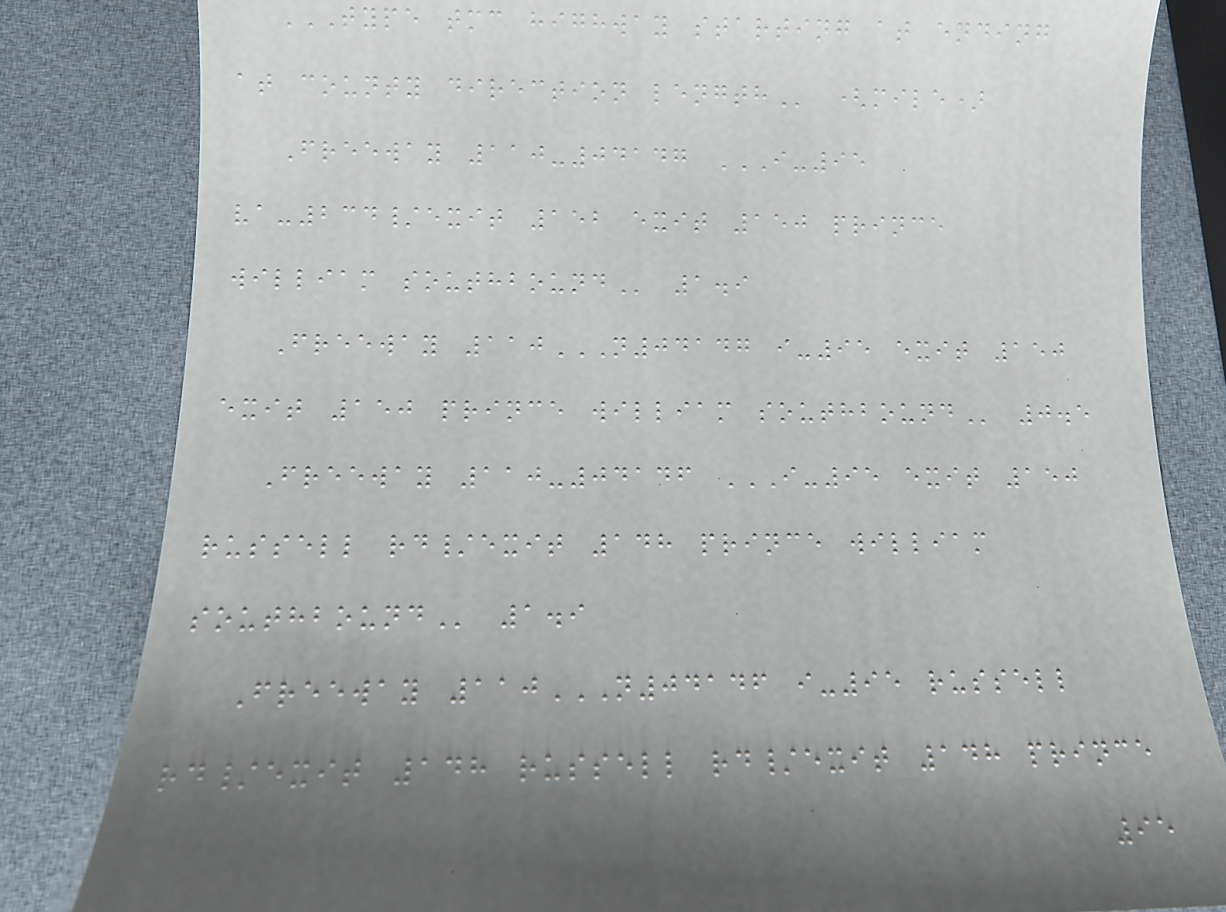TYPE TMC HIGHWAY STARTING AT ENDING
AT COUNTY DIRECTION LENGTH (mile)
Freeway 110-04147 I-95
VA-234/EXIT 152 EXIT 150 PRINCE
WILLIAM SOUTHBOUND 1.9
Freeway 110N04147 I-95 EXIT 150
EXIT 150 PRINCE WILLIAM SOUTHBOUND 0.5
Freeway 110-04146 I-95 EXIT 150
RUSSELL RD/EXIT 148 PRINCE WILLIAM
SOUTHBOUND 1.9
Freeway 110N04146 I-95 RUSSELL
RD/EXIT 148 RUSSELL RD/EXIT 148 PRINCE
95
